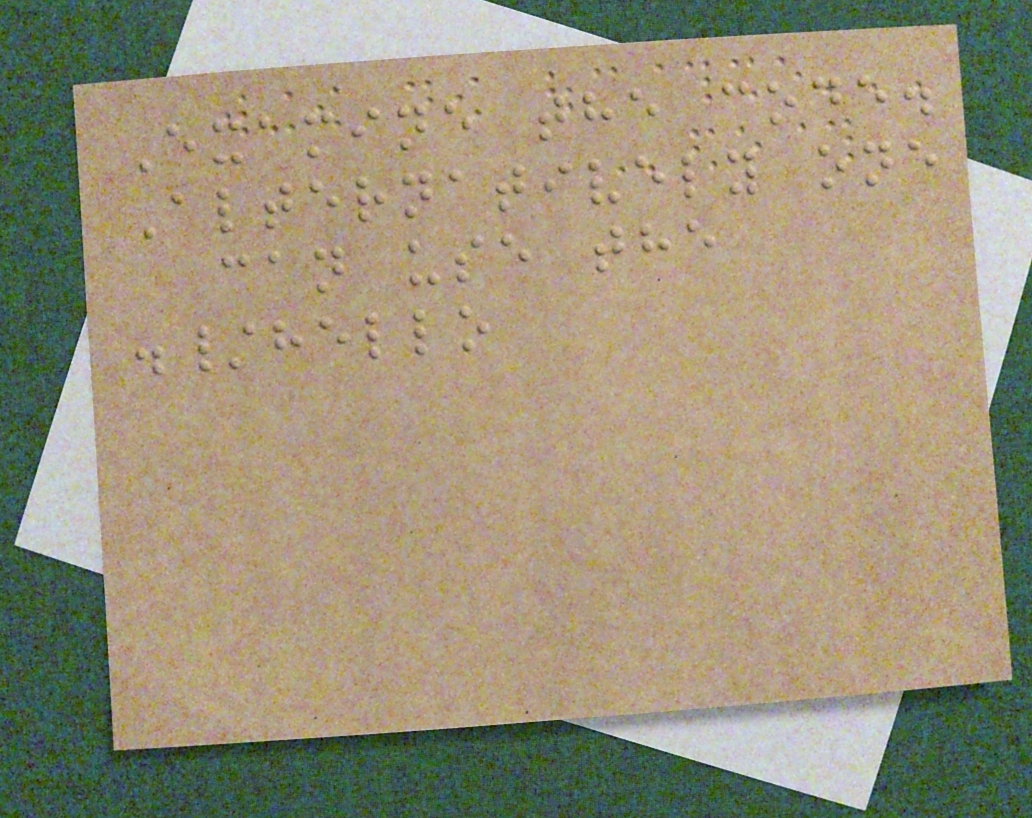Examine the code.
Alternatively one
can use the
./hello
